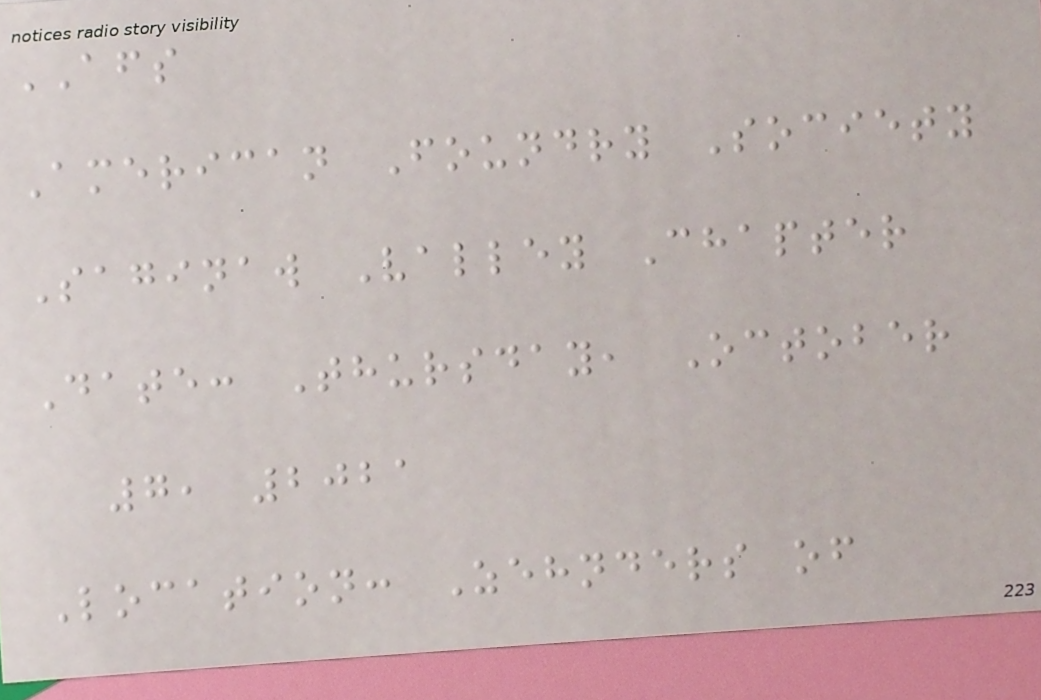AFS
American Foundry Society
Saginaw Valley Chapter
Date: Thursday, October
7, 2021
Location: Zehnders of
